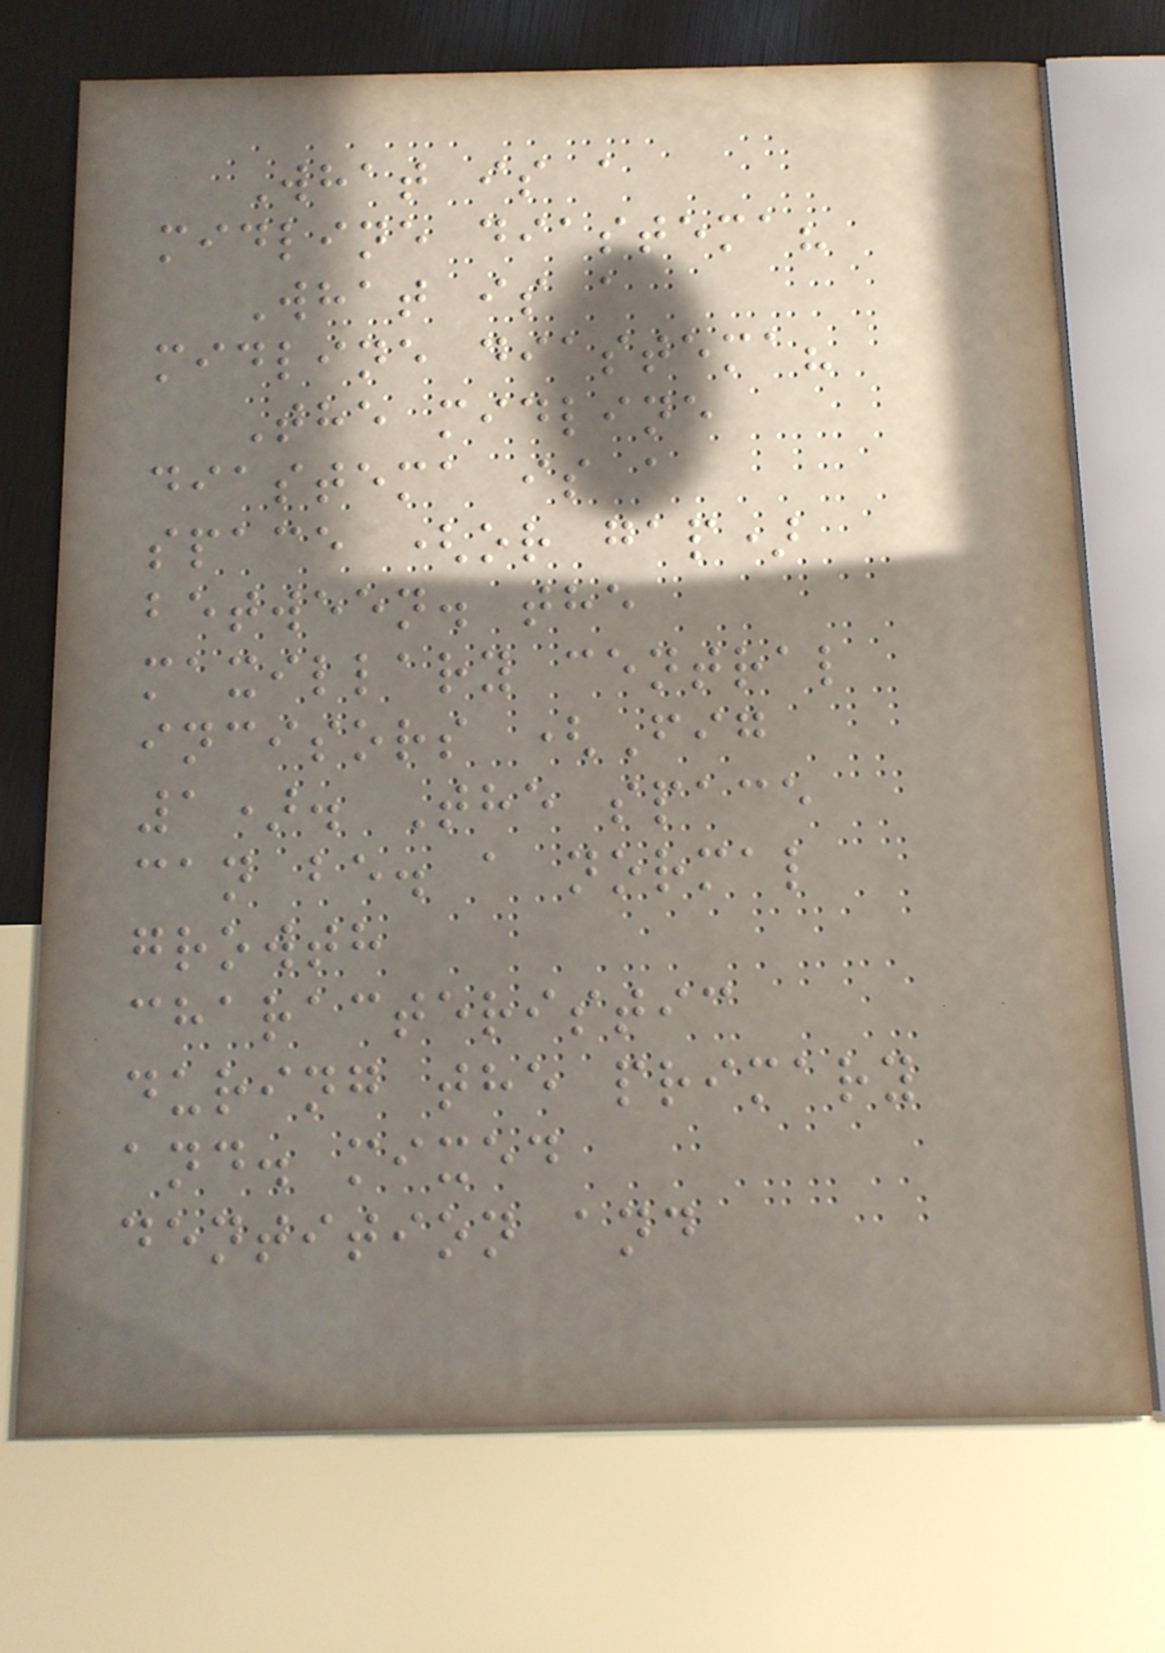What is a
midline diastema?
What is a
midline diastema?
The midline
diastema is a
space (or gap)
between. the
maxillary central
incisors (Fig
1). The space
can be. a normal
growth
characteristic
during the primary
and. mixed
dentition and
